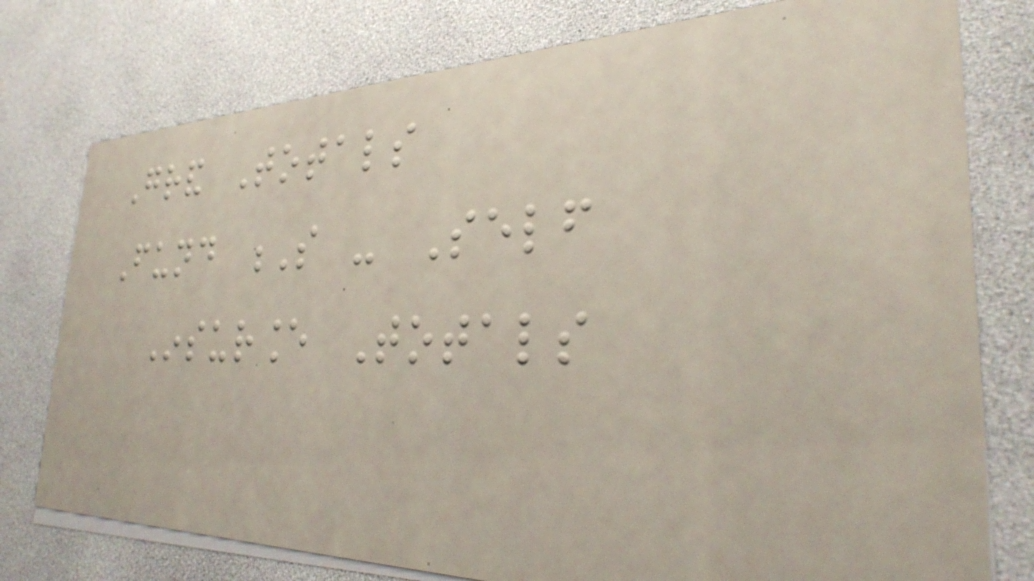Grand Totals
Fund S - Self
Insurance Totals
